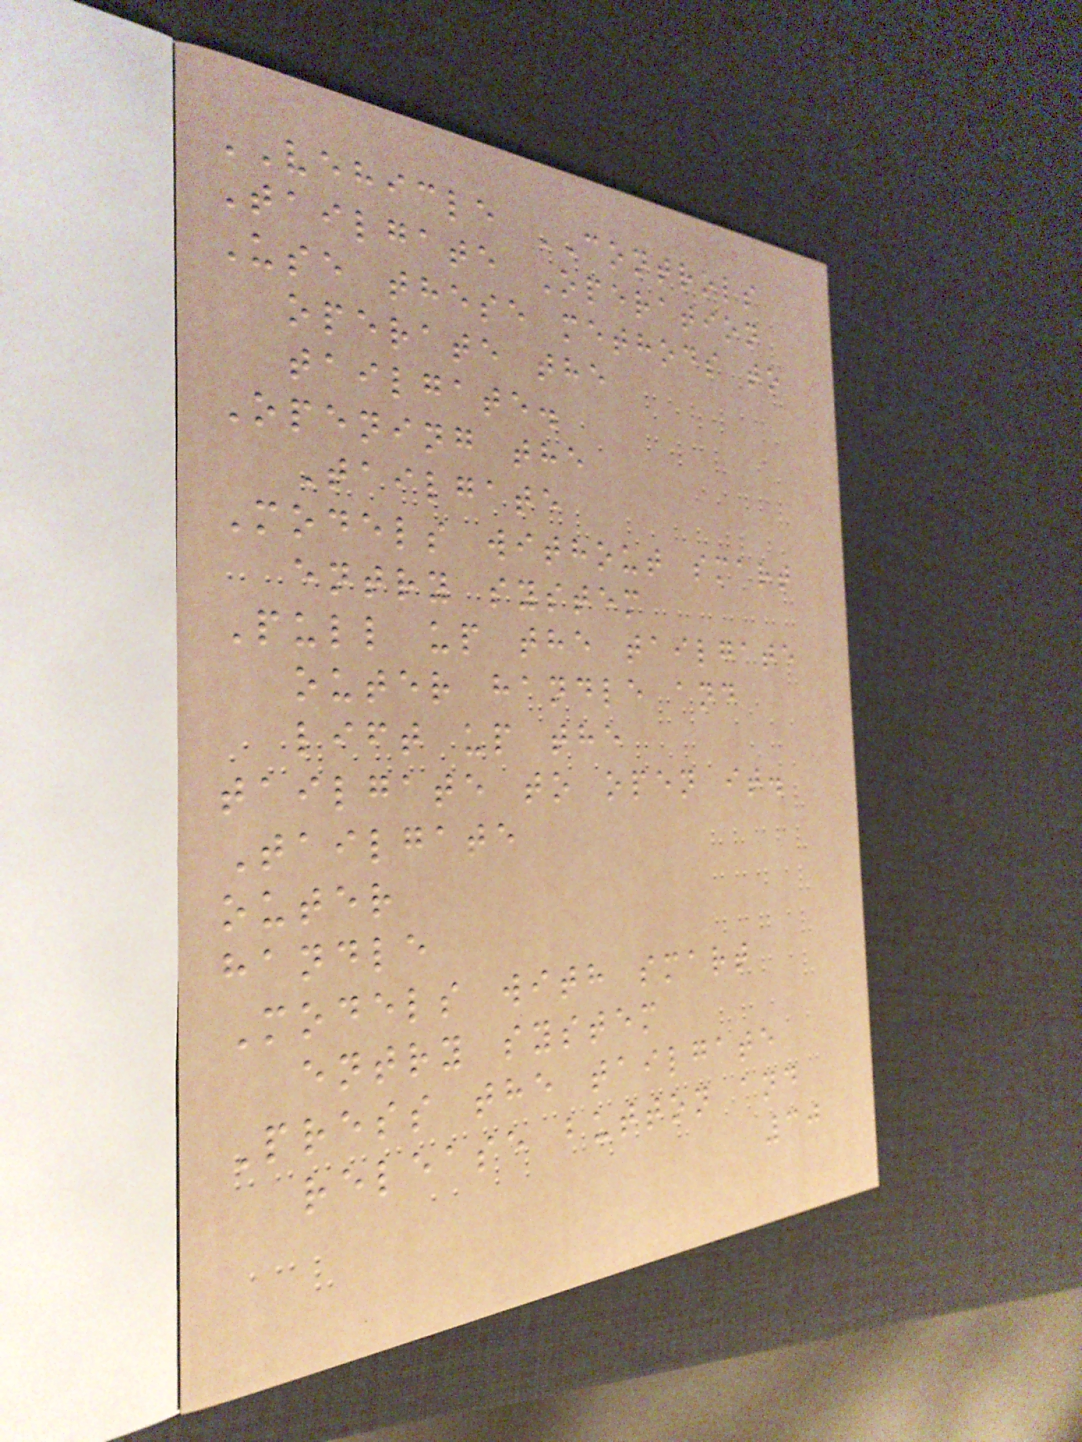VEHICLE CONTROLS
Tailgate Operation
Use these methods to
operate the
tailgate.
Opening the
Tailgate
Models without smart
entry system
Pull up the tailgate
outer handle and
lift up the
tailgate to open it.
Tailgate
outer
handle
Models with smart
entry system
Press the tailgate
release button and
30
